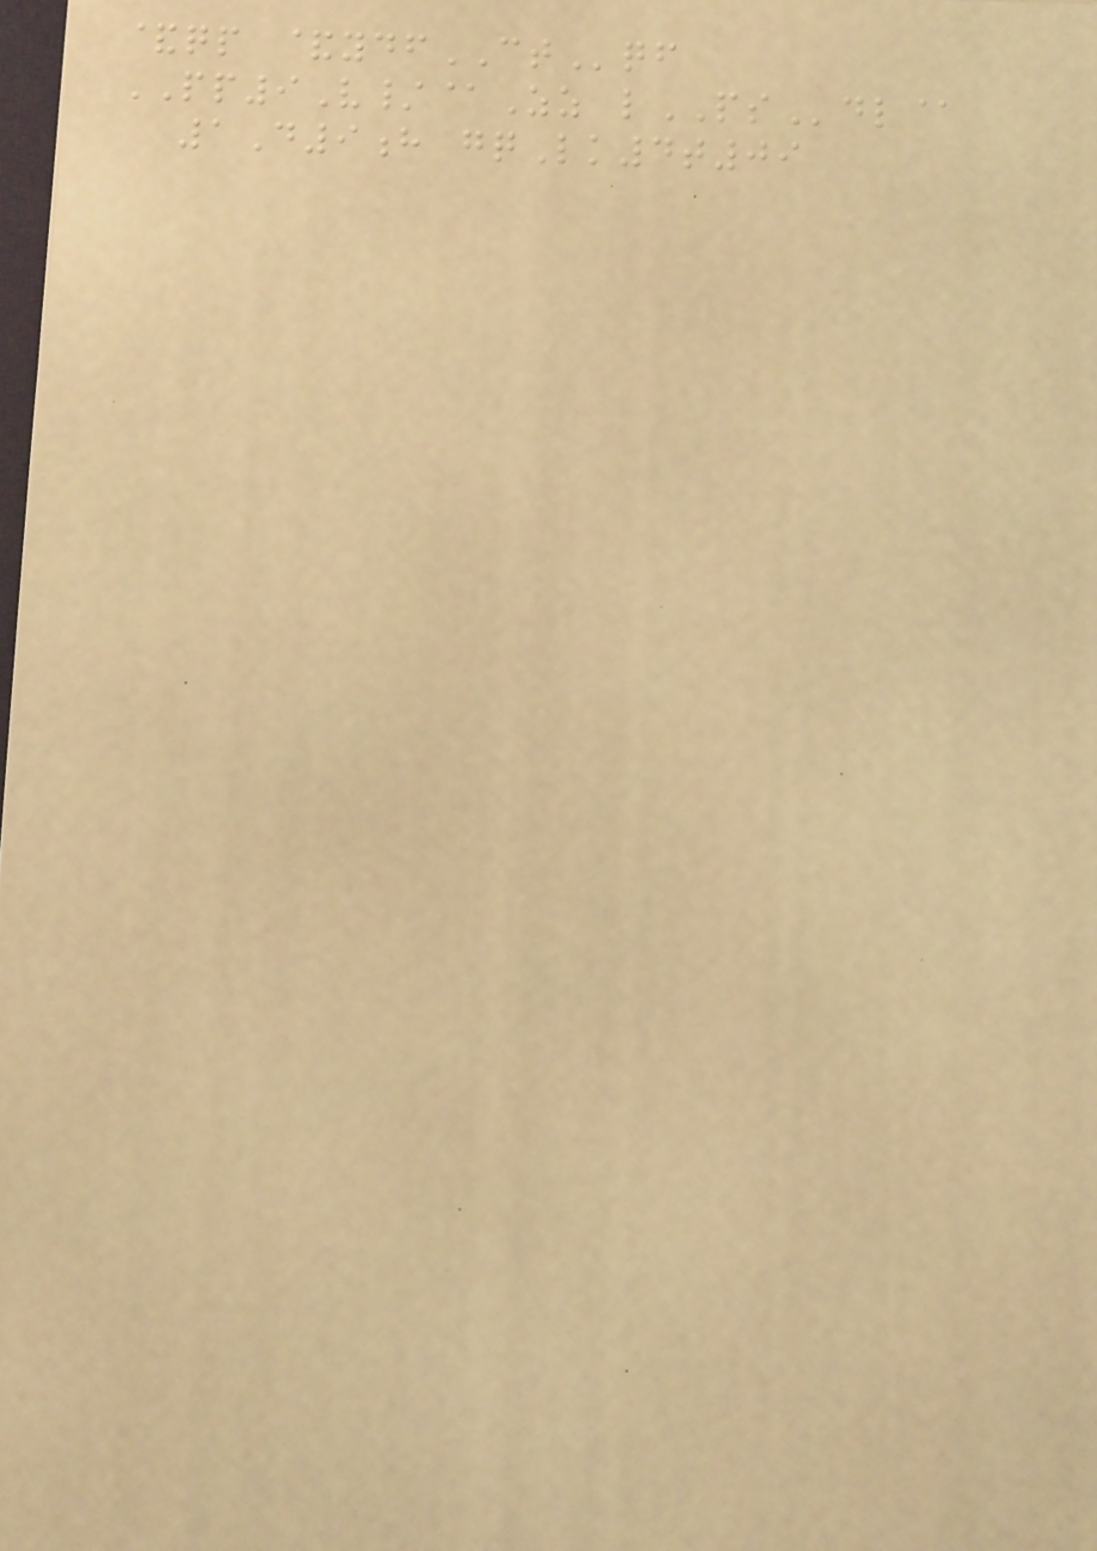&qp &ydfCTqf
PP9V/@Zz lPSdl@
1D9h gqLk4t09
